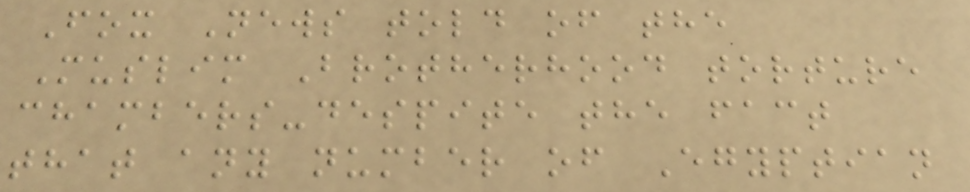Fox News told of the
Muslim Brotherhood torture
chambers-despite the fact
that any number of Egyptian
